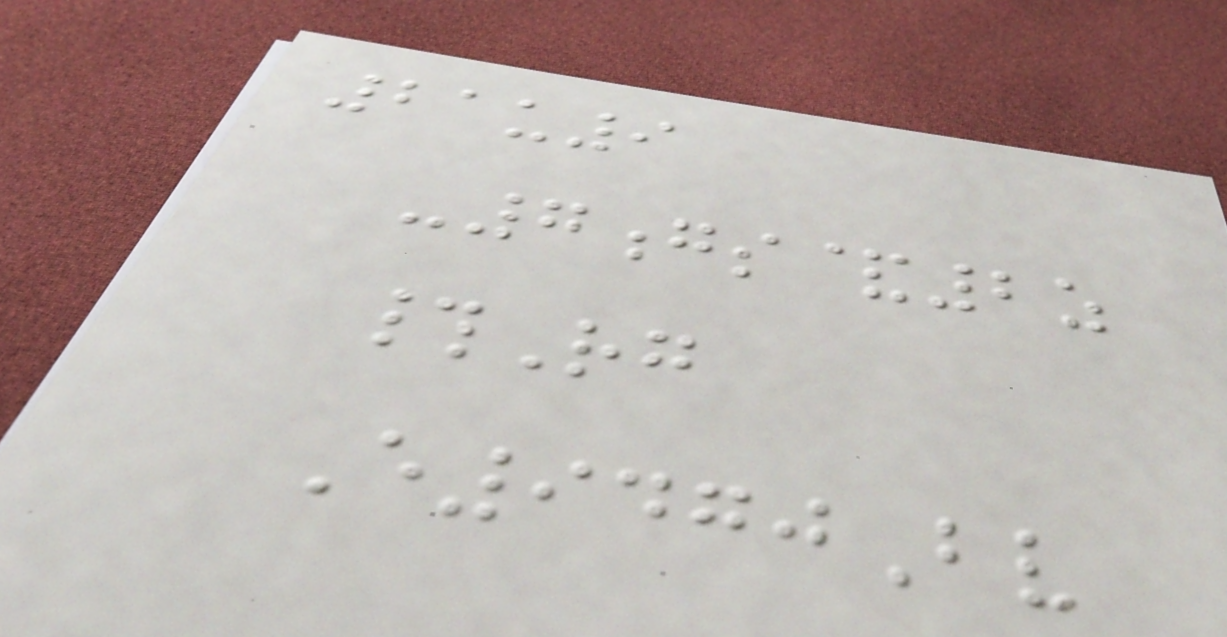21u9
-7gs&2z
#Rg
E9470Bv
